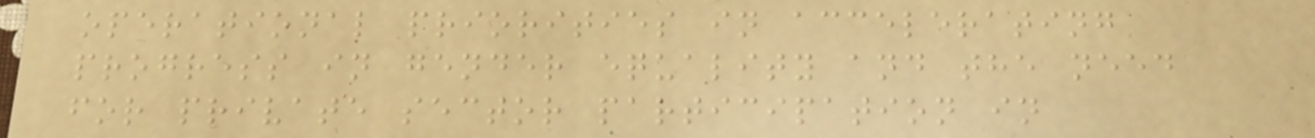operational priorities in accelerating
progress in gender equality and the need
for private sector participation in
